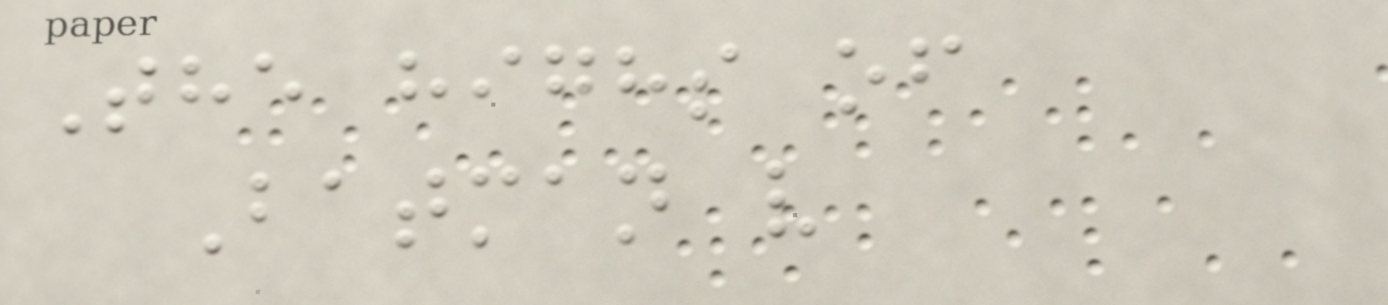The highs of
Batman v
